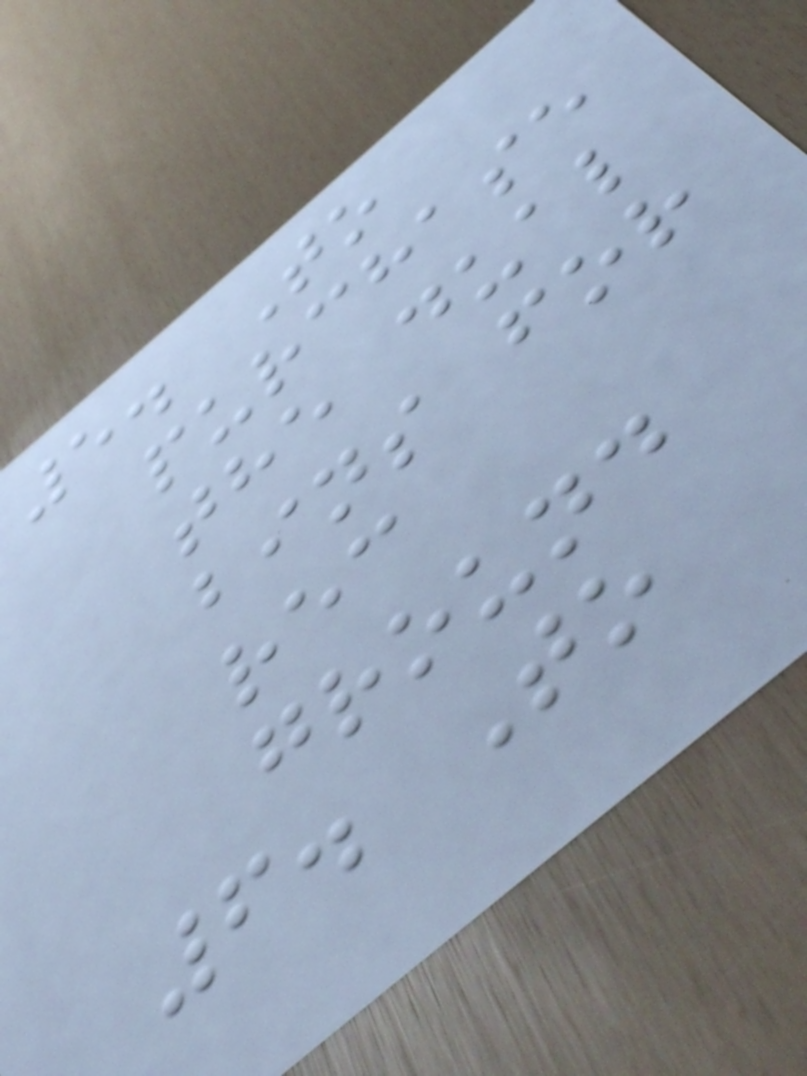5. To
purchase
the dual
bins for
rec
ground
6. To
